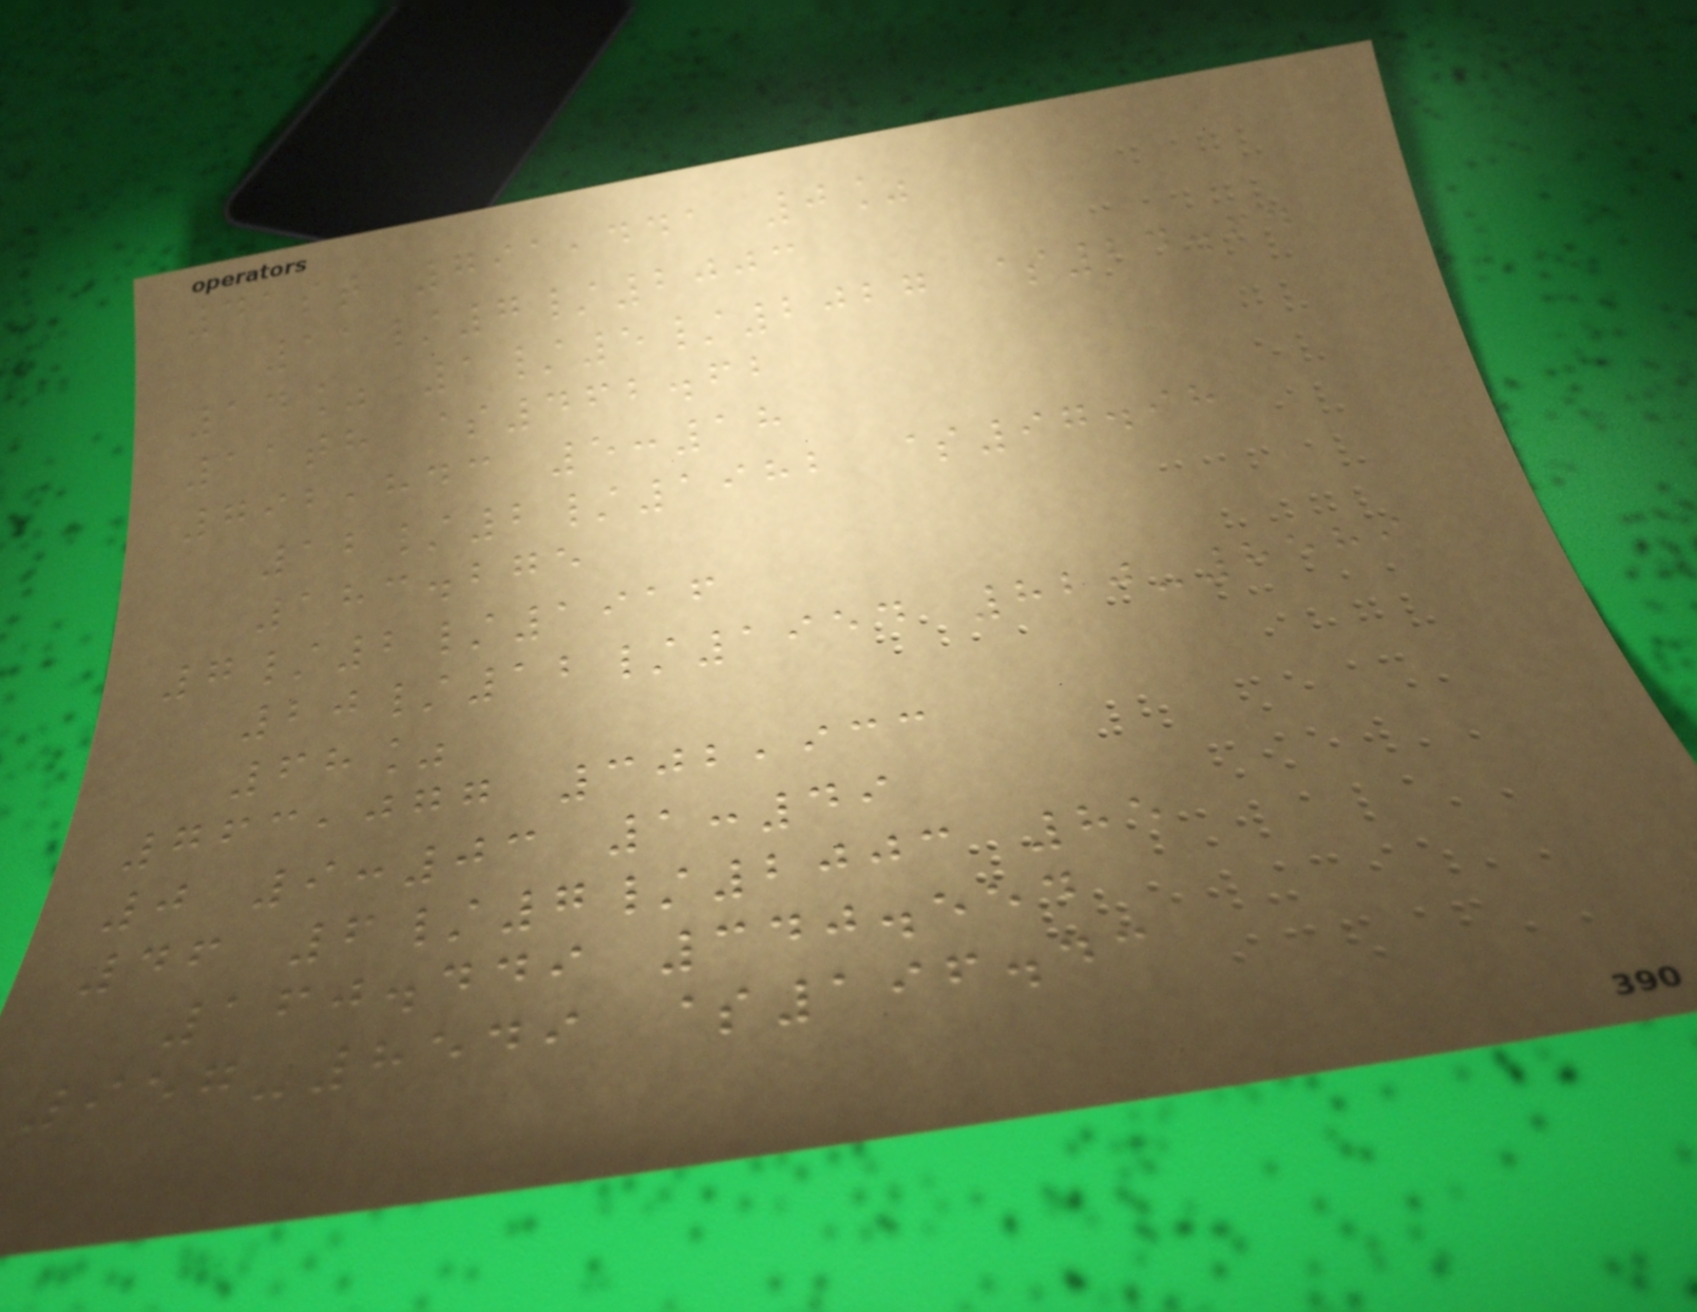41st 791,441 0%
11/7/2003
14% 1/5/2027 $24.64
11th $462.62
792,843 5:18
12/2/1982 $97.98
183.275
7/2/1916
20/12/1954 820-8589
68%
763,077 302,933
0 9:03 1:49
46 6/7/2003 85
160.449 340.554
957-8549 $196.43
